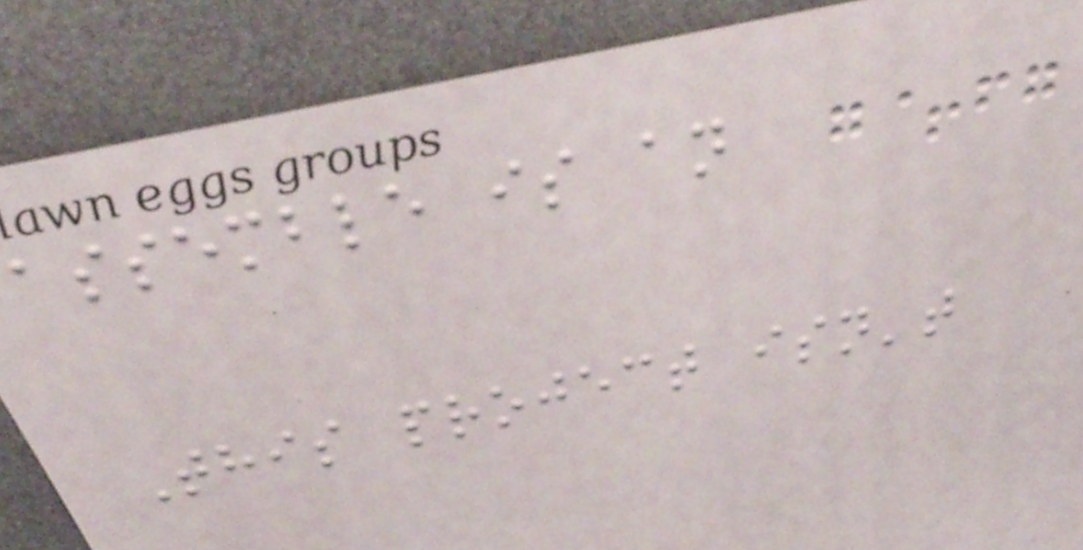assemble is an
This project isn't
